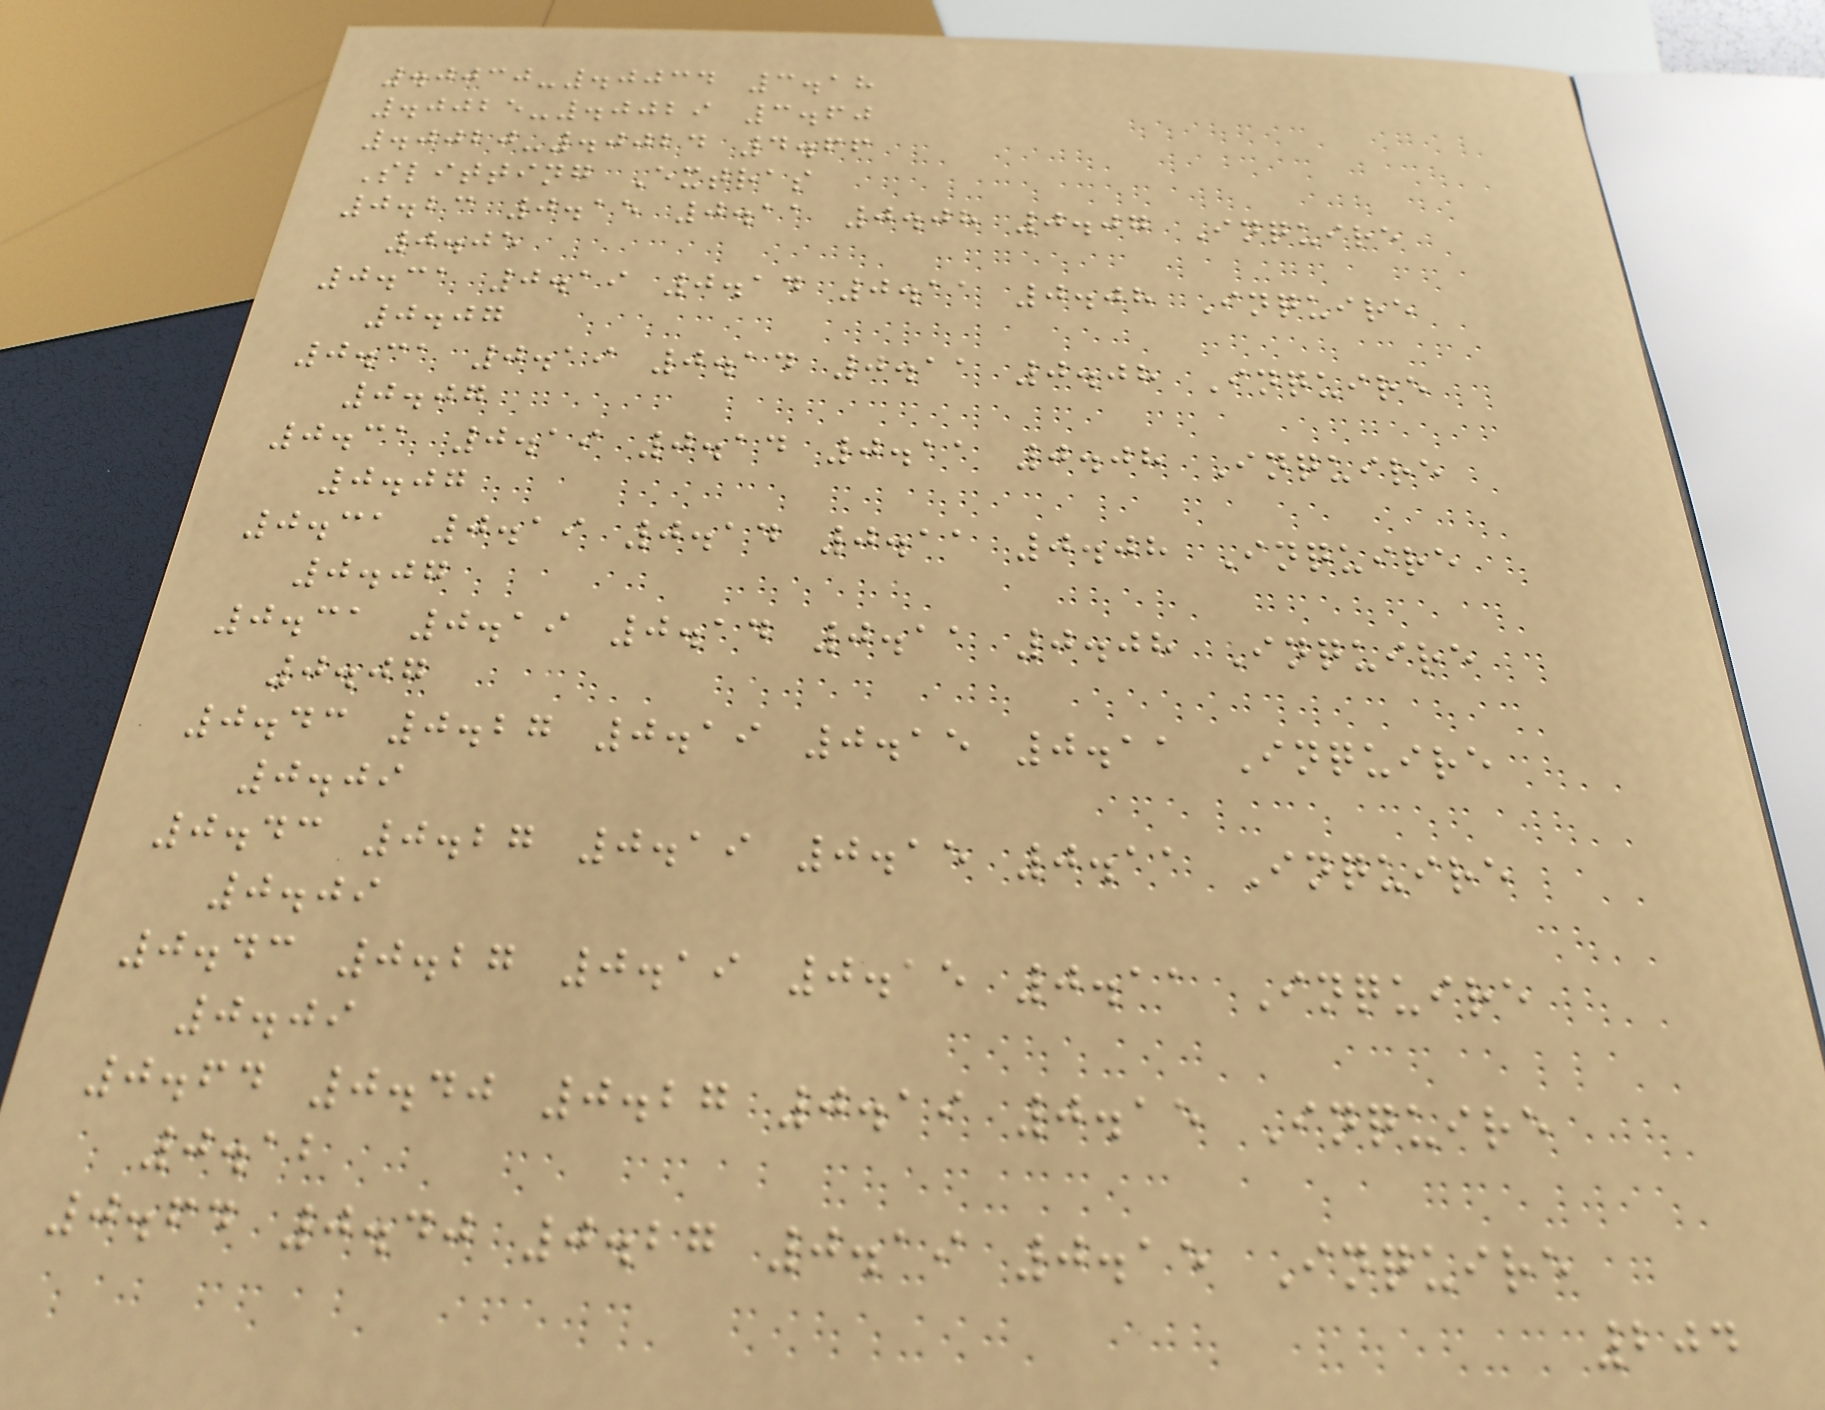.0030-.0034 3.18
.0025-.0029 3.60
.0020-.0024 4.66
Slitting Extras
0.23 0.15 0.11 0.08 0.07 Inquire
0.05
0.31 0.19 0.14 0.11 0.08 Inquire
0.07
0.31 0.19 0.14 0.11 0.08 Inquire
0.07
0.31 0.19 0.14 0.11 0.08 Inquire
0.07
0.31 0.19 0.14 0.11 0.08 Inquire
0.07
0.31 0.19 0.14 0.11 0.08 Inquire
0.07
0.43 0.27 0.19 0.15 0.11 Inquire
0.09
0.43 0.27 0.19 0.15 0.11 Inquire
0.09
0.43 0.27 0.19 0.15 0.11 Inquire
0.09
0.64 0.40 0.27 0.19 0.15 Inquire
0.12
0.64 0.40 0.27 0.19 0.15 Inquire
204
